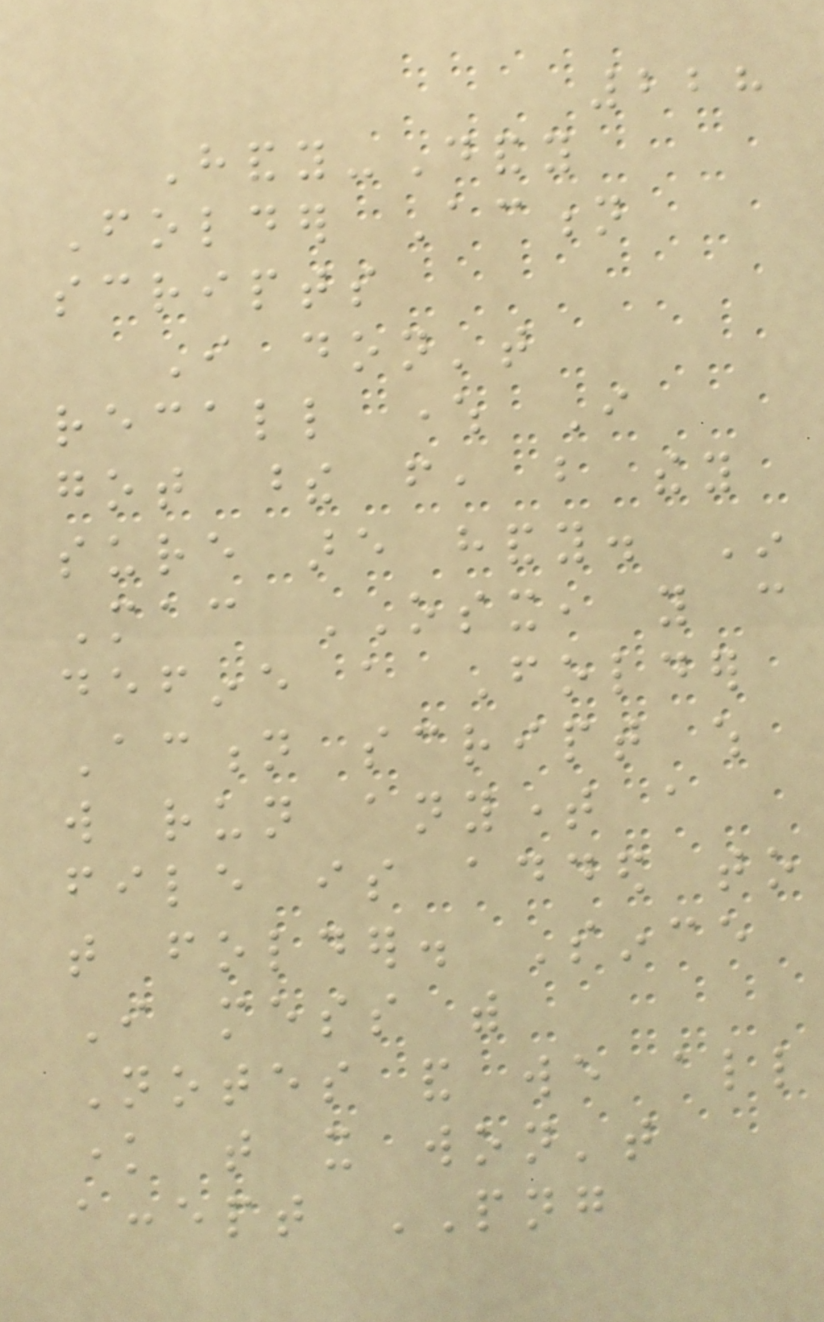228
Handy-Dandy
Folder Action
scripts
I don't
recall where I
got these from, but they
sure are handy. In
Mac OSX, you can
define a Folder
Action script which
will run anytime a
file is added to
that folder. Since
I mess with
Notes and we all
know that it won't
accept PNG
